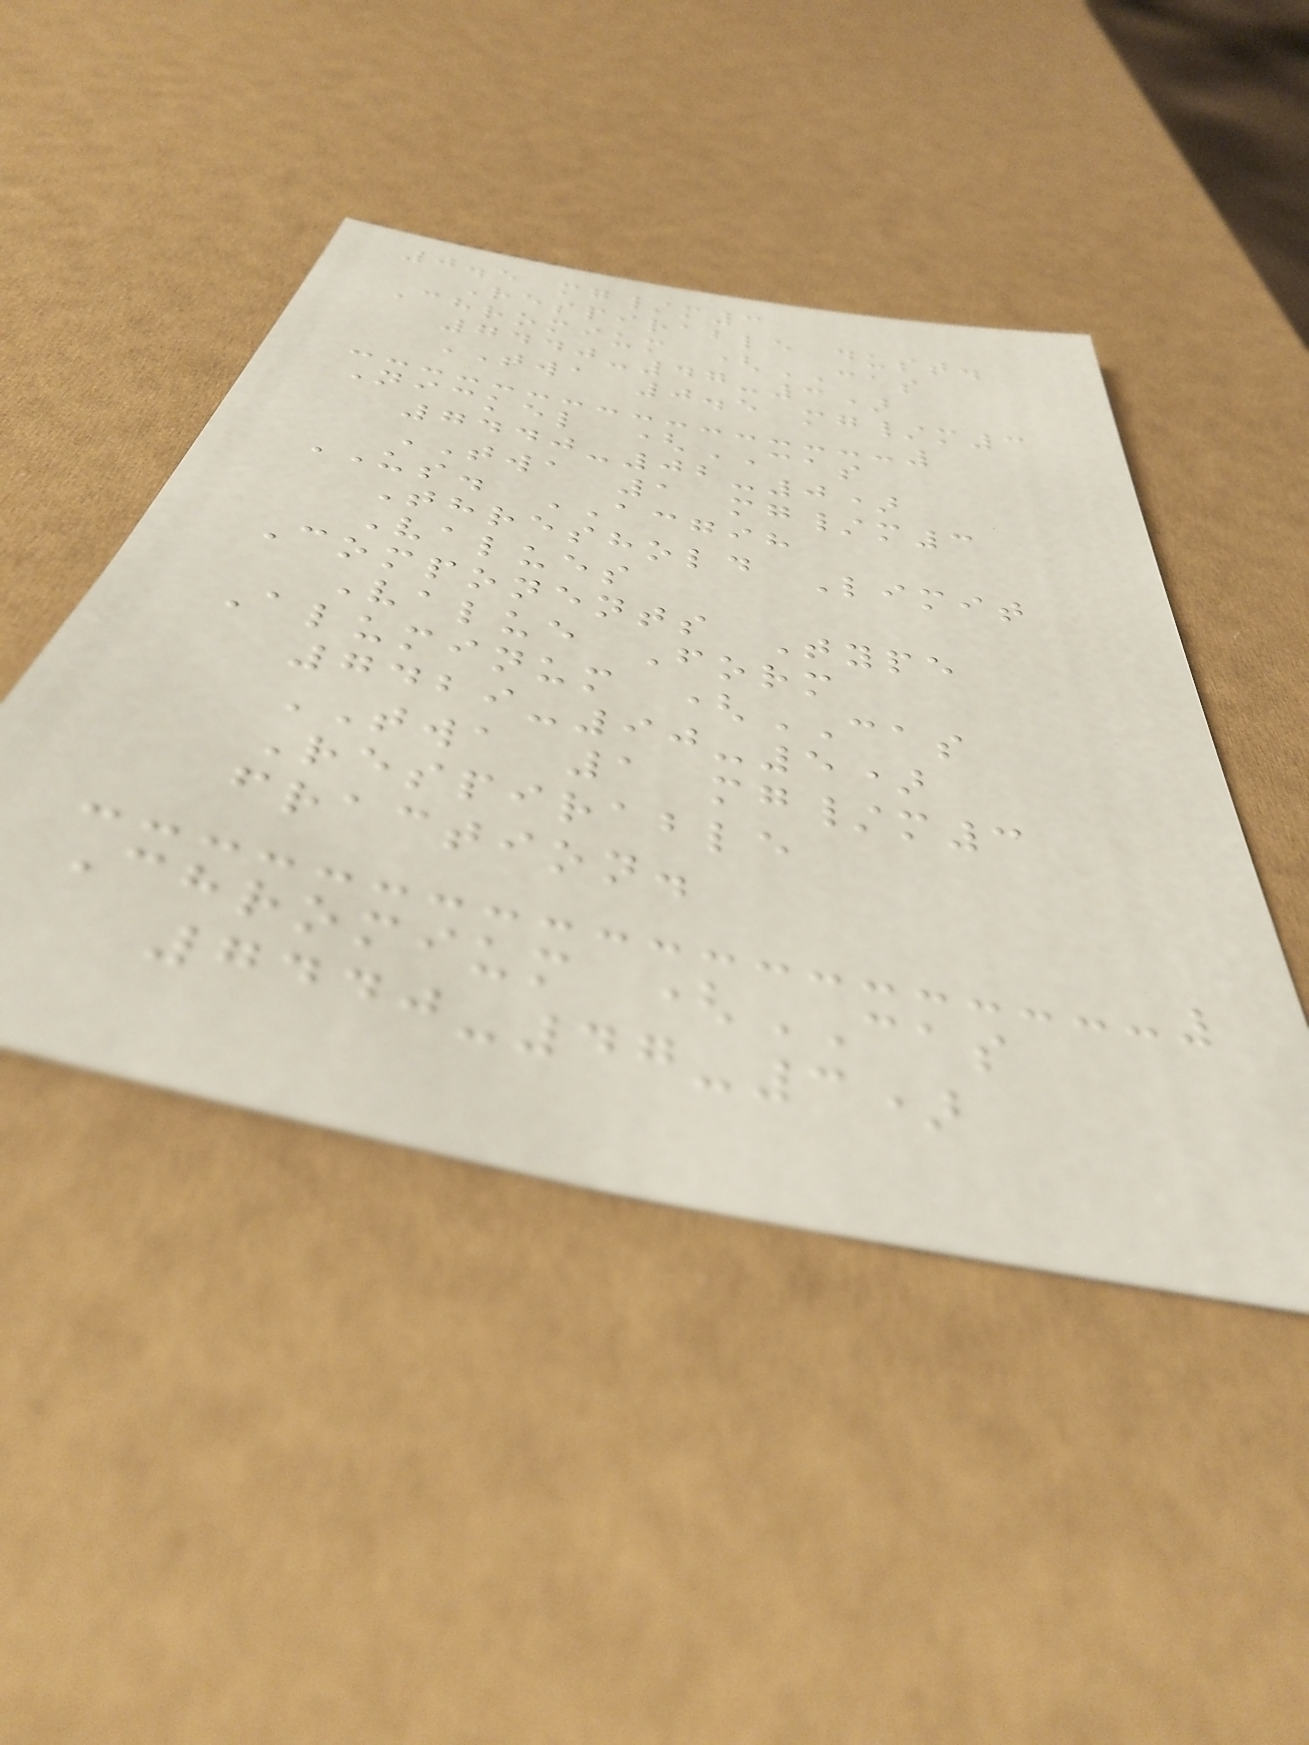0.5 mg/m3
Respirable dust.
Chromium (CAS
7440-47-3)
TWA 0.5 mg/m3
Nickel (CAS
7440-02-0)
TWA 1 mg/m3
US. ACGIH
Threshold Limit
Values
Components Type
Value Form
Aluminum (CAS
7429-90-5)
TWA 1 mg/m3
Respirable
fraction.
Chromium (CAS
7440-47-3)
